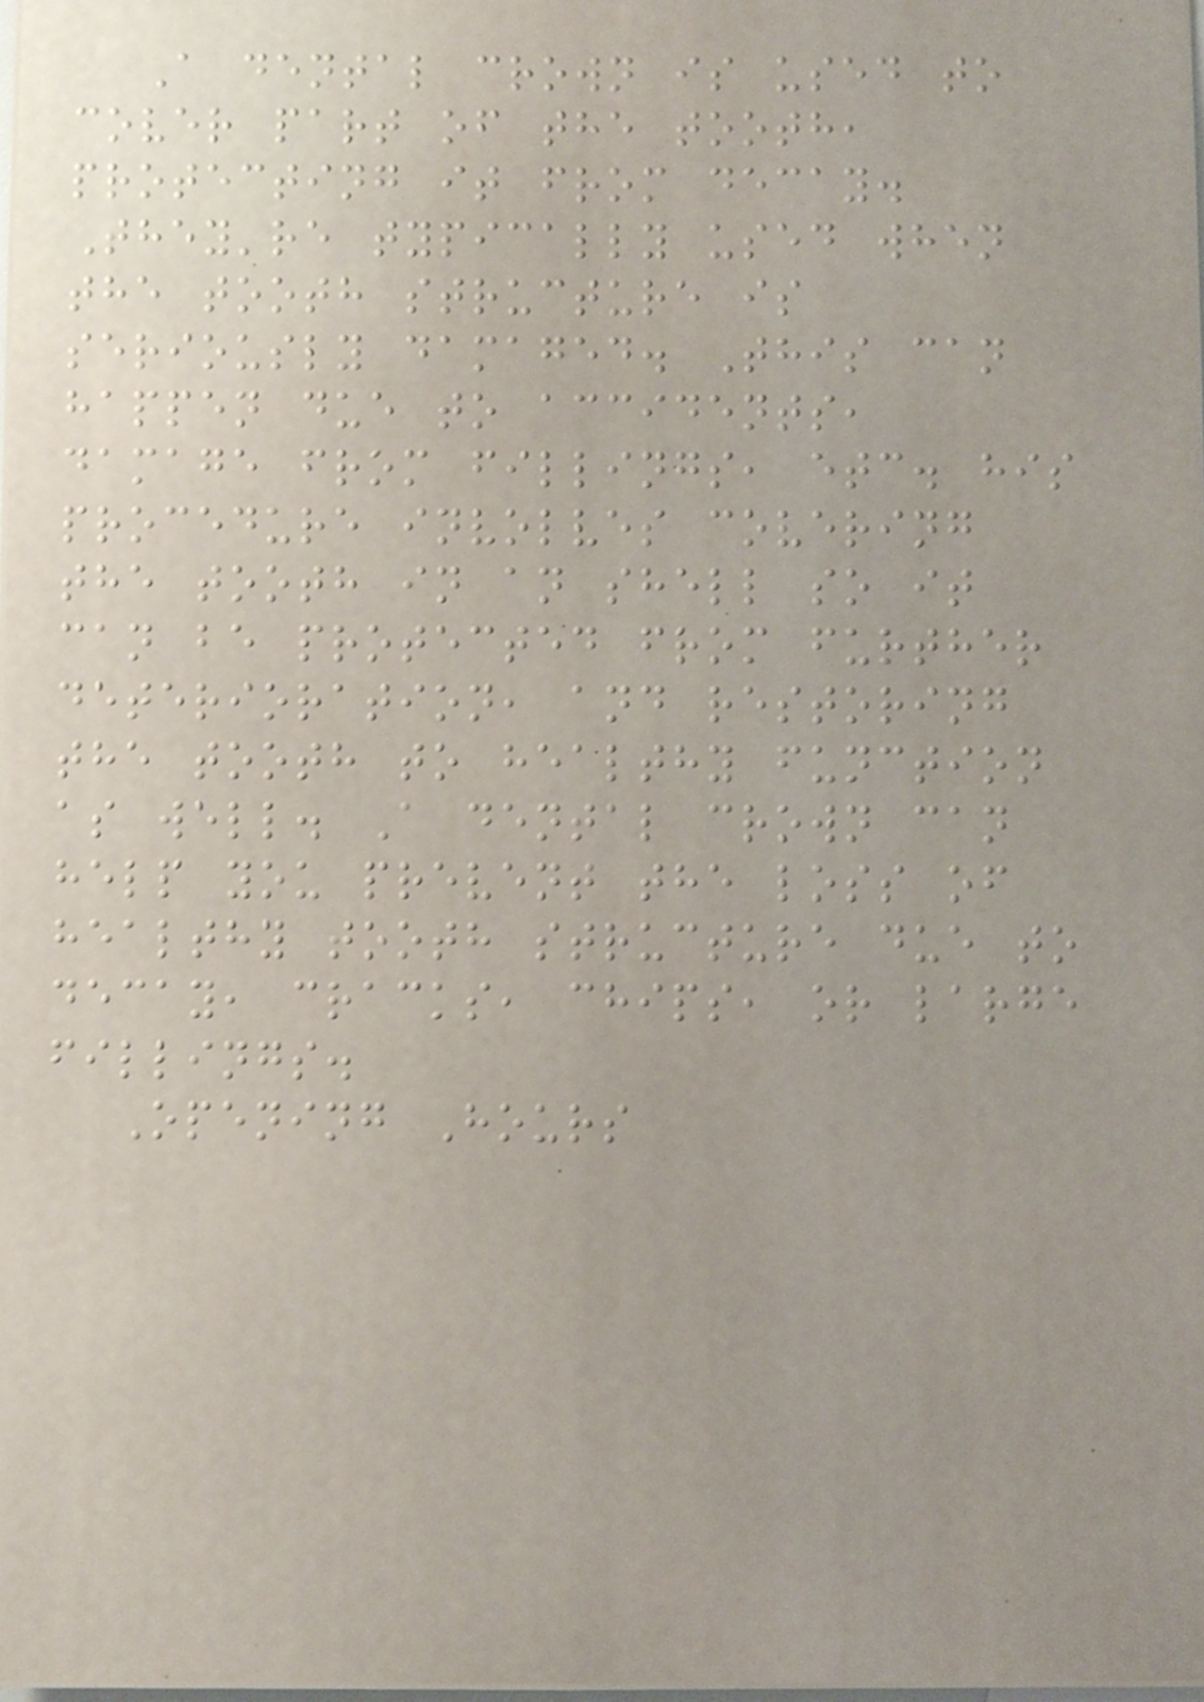A dental crown is used to
cover part of the tooth,
protecting it from decay.
They're typically used when
the tooth structure is
seriously damaged. This can
happen due to accidents,
damage from fillings, etc. his
procedure involves covering
the tooth in an shell so it
can be protected from further
deterioration, and restoring
the tooth to healthy function
as well. A dental crown can
help you prevent the loss of
healthy tooth structure due to
decay, cracks, chips, or large
fillings.
Opening Hours
